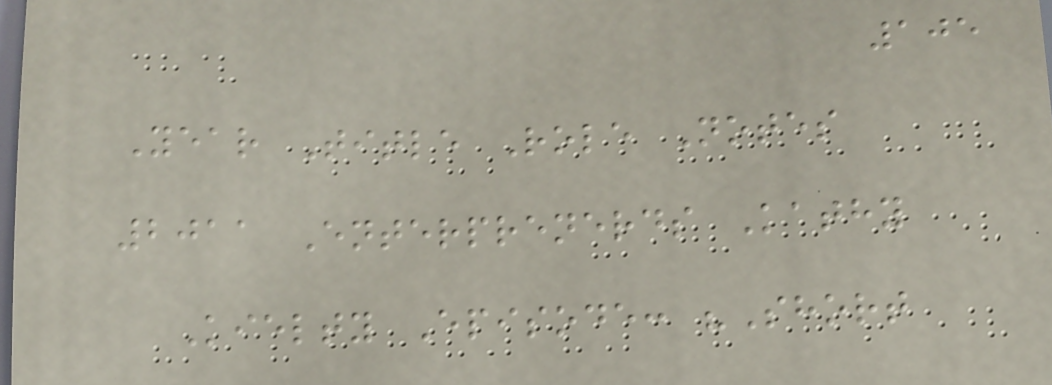105
Year Title Role Notes
2011 Enterprenerds Kathy
Kielty Episode: "Short
